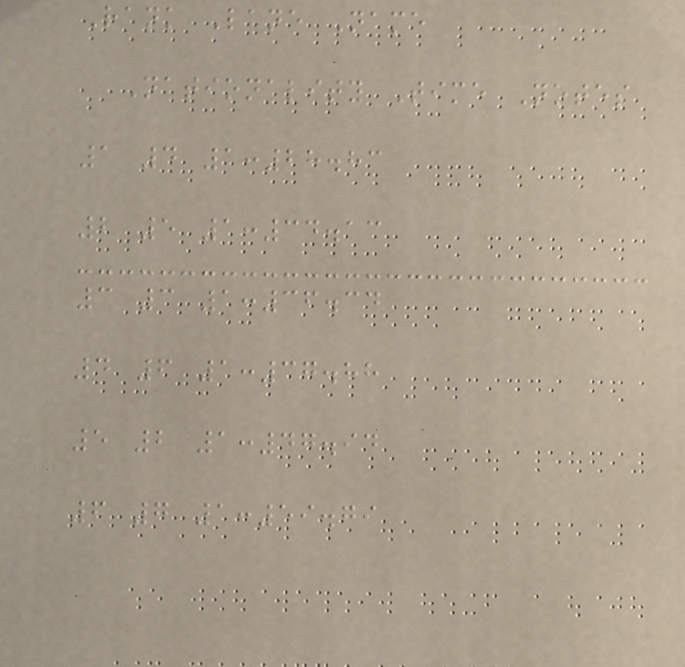Rank Lane Name
Nationality Time Notes
1 4 1:28.83
2 5 1:34.13
3 3 1:36.34
4 6 1:37.88
5 2 1:47.94
6 7 1:59.79
